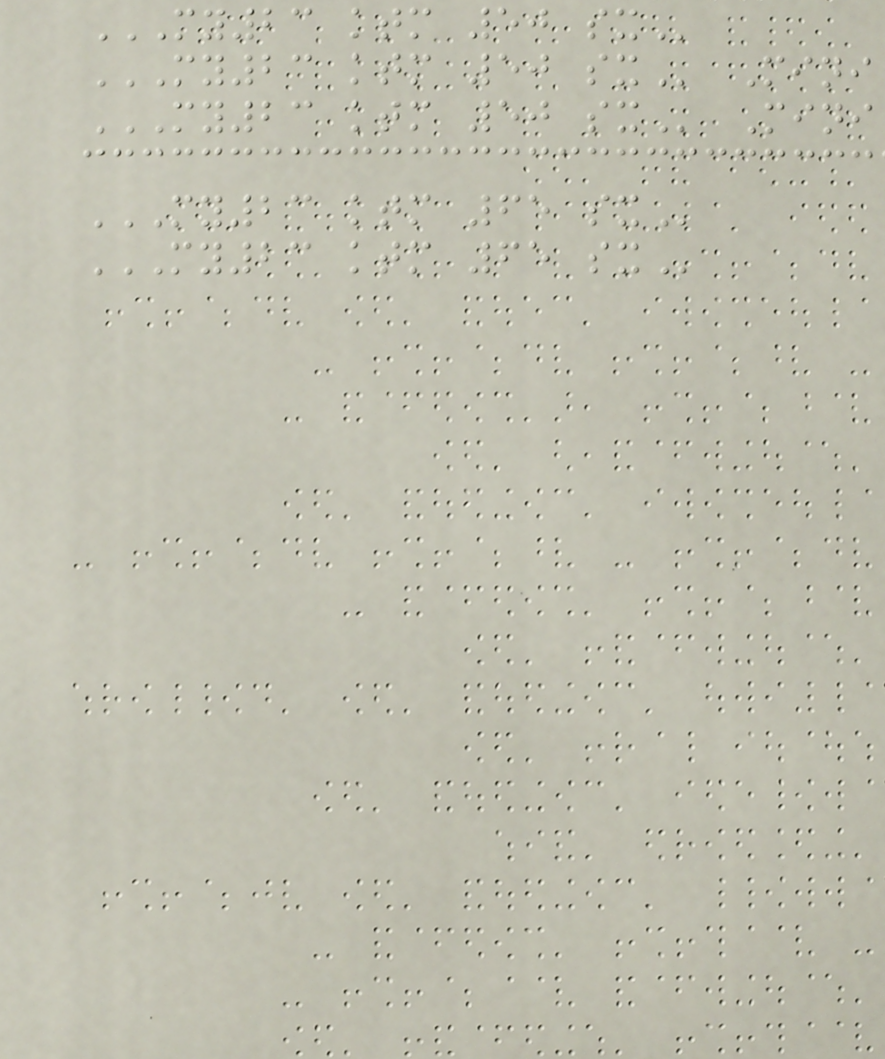MY23 KTM 50 SX
MY23 KTM 50 SX Mini
MY23 KTM 50 SX Mini
MY23 KTM 65 SX
MY23 KTM 65 SX
